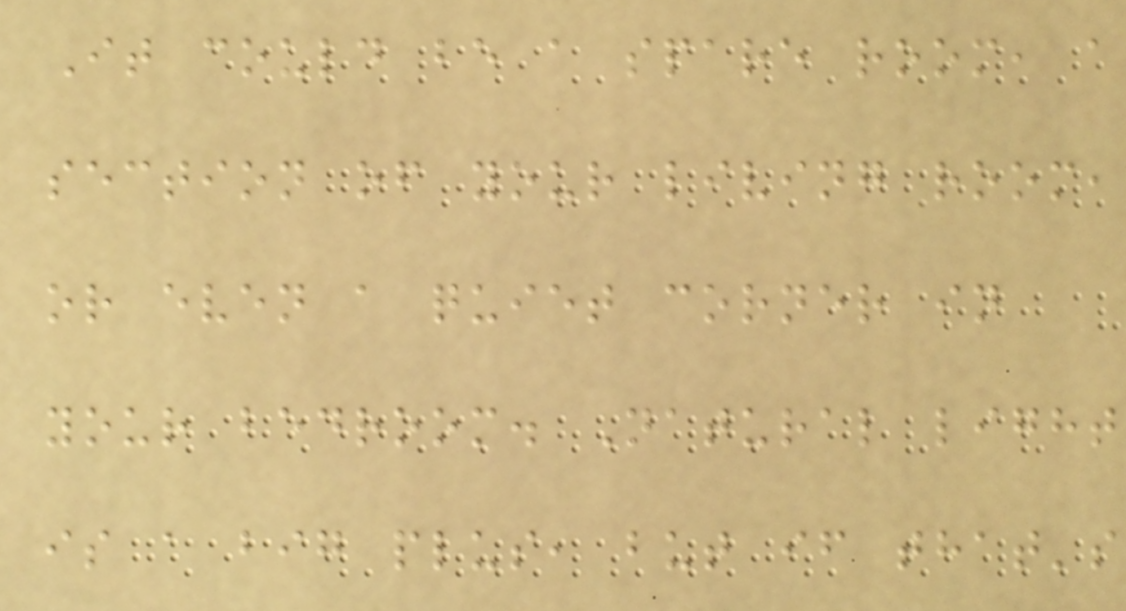It could be a spare room, a
section of your living room,
or even a quiet corner in
your bedroom. Natural light
is a big plus, but if that's
